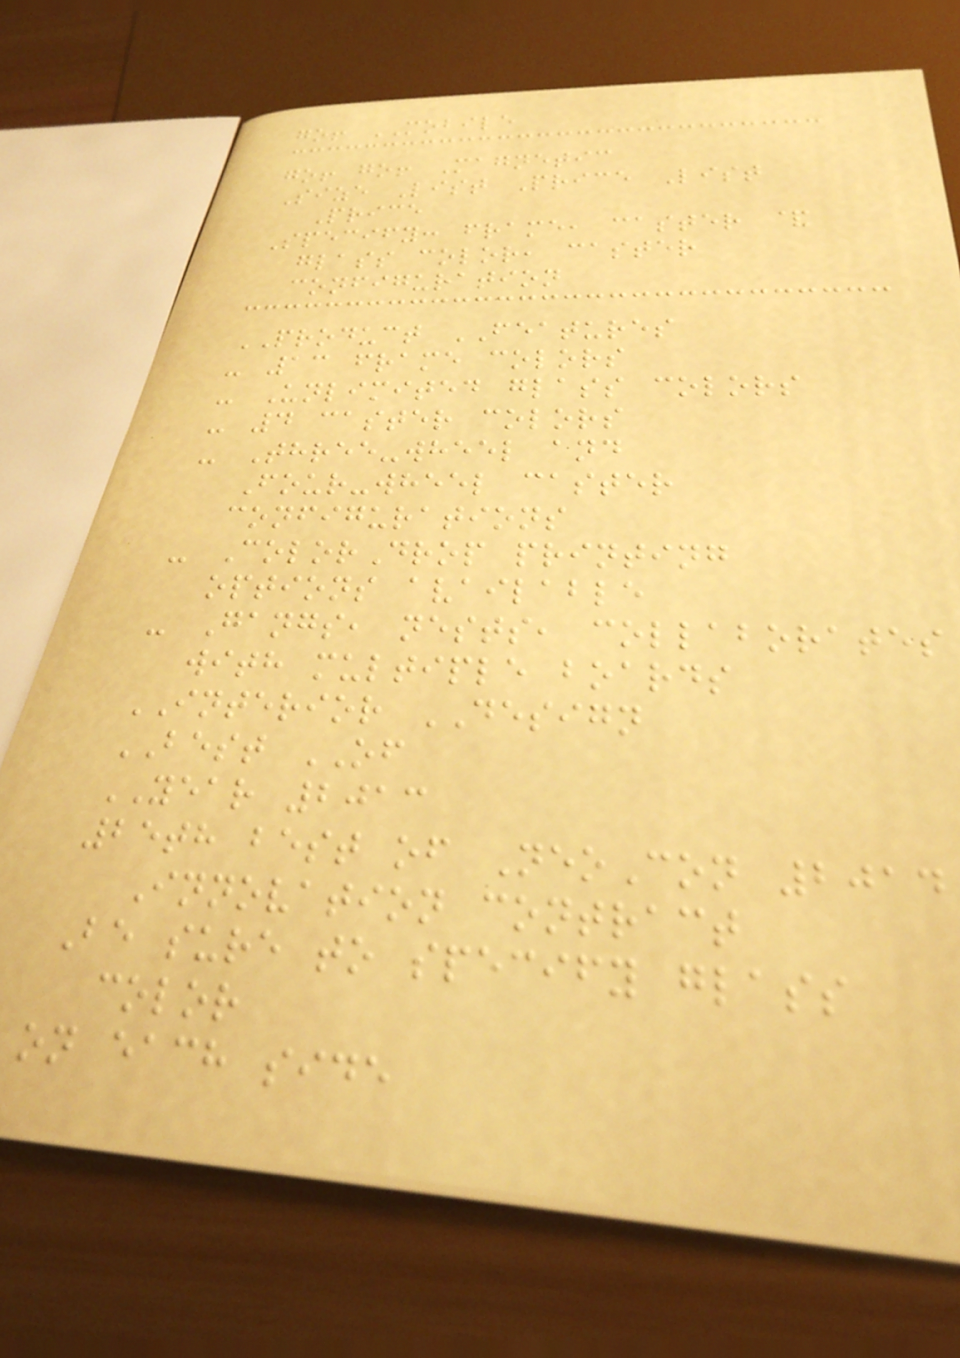go! MOBILE
go! go! Magnetic
Size List Price List
Price
Specify: frame, caster &
glass color, caster
configuration
PRODUCT FEATURES
- 13 frame colors
- Unlimited glass colors
- 4 caster colors
- Three-wheel and
Four-wheel caster
configurations
- ColorDrop printing
options available
- Gangs, nests, collaborates
with multiple boards
INTERIOR DESIGN
BEST OF
YEAR 2013
25th best of NeoCon 2014
Innovation contract
Be sure to specify glass
color
on each side
